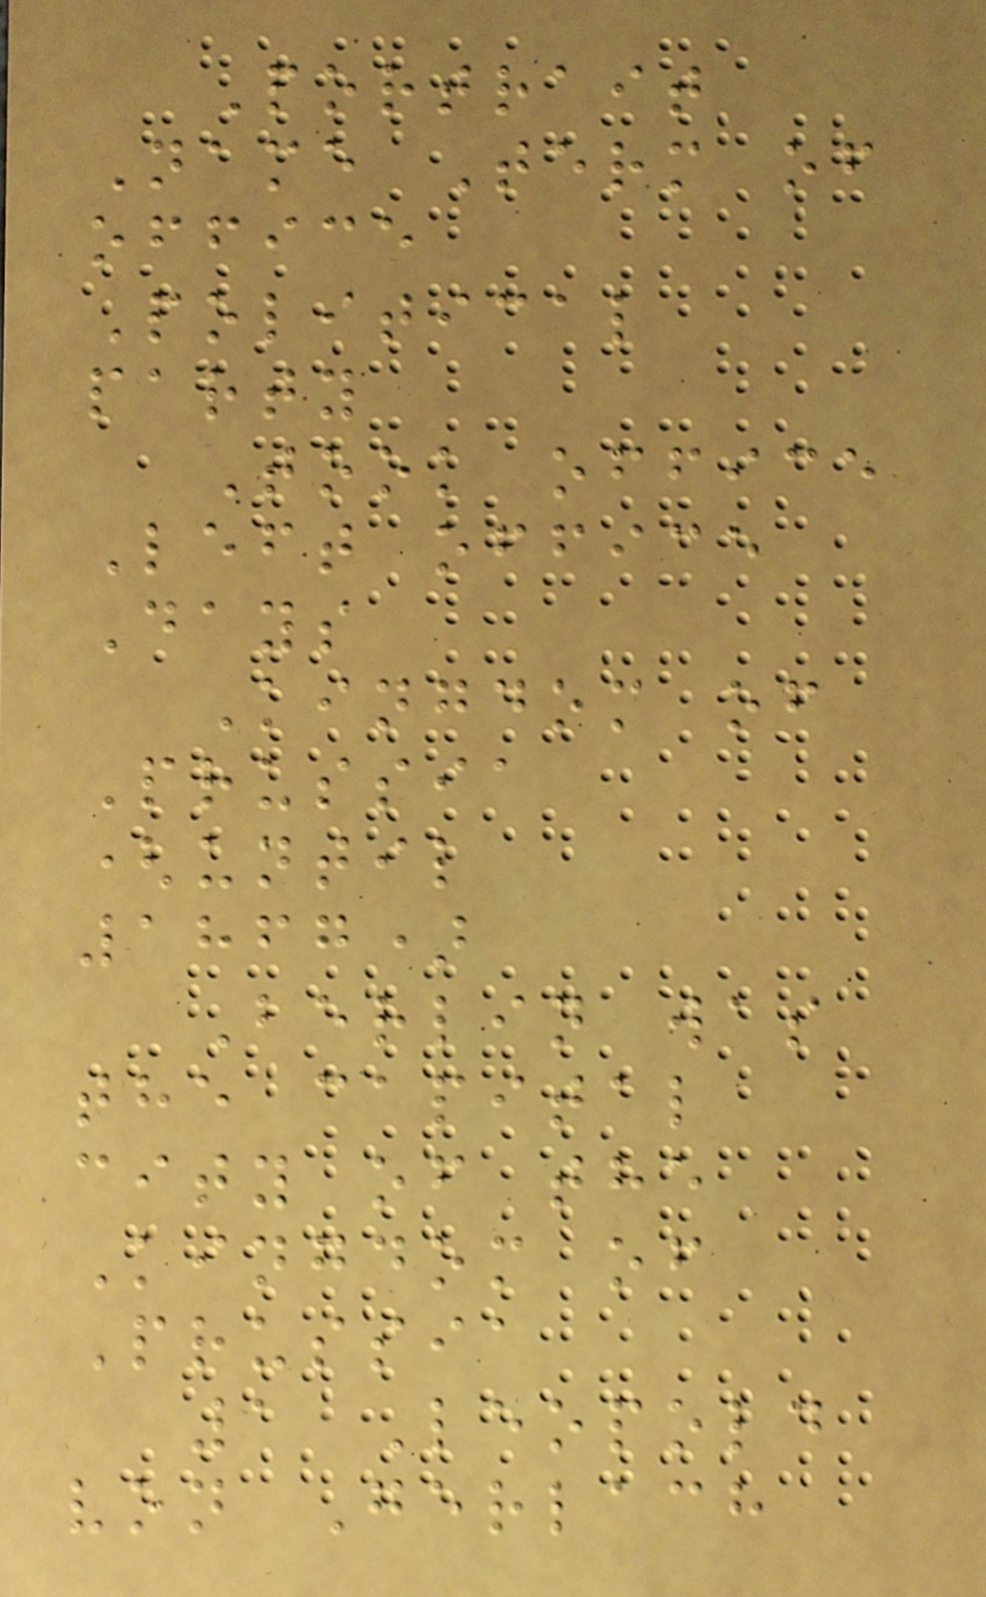Portrait
Name Term of
office
Political
party
Took office
Left office
Days
Kingdom of
Prussia
(until
1867)
Berlin was
the capital
city of the
Kingdom of
Prussia
1 Leopold
von Gerlach
